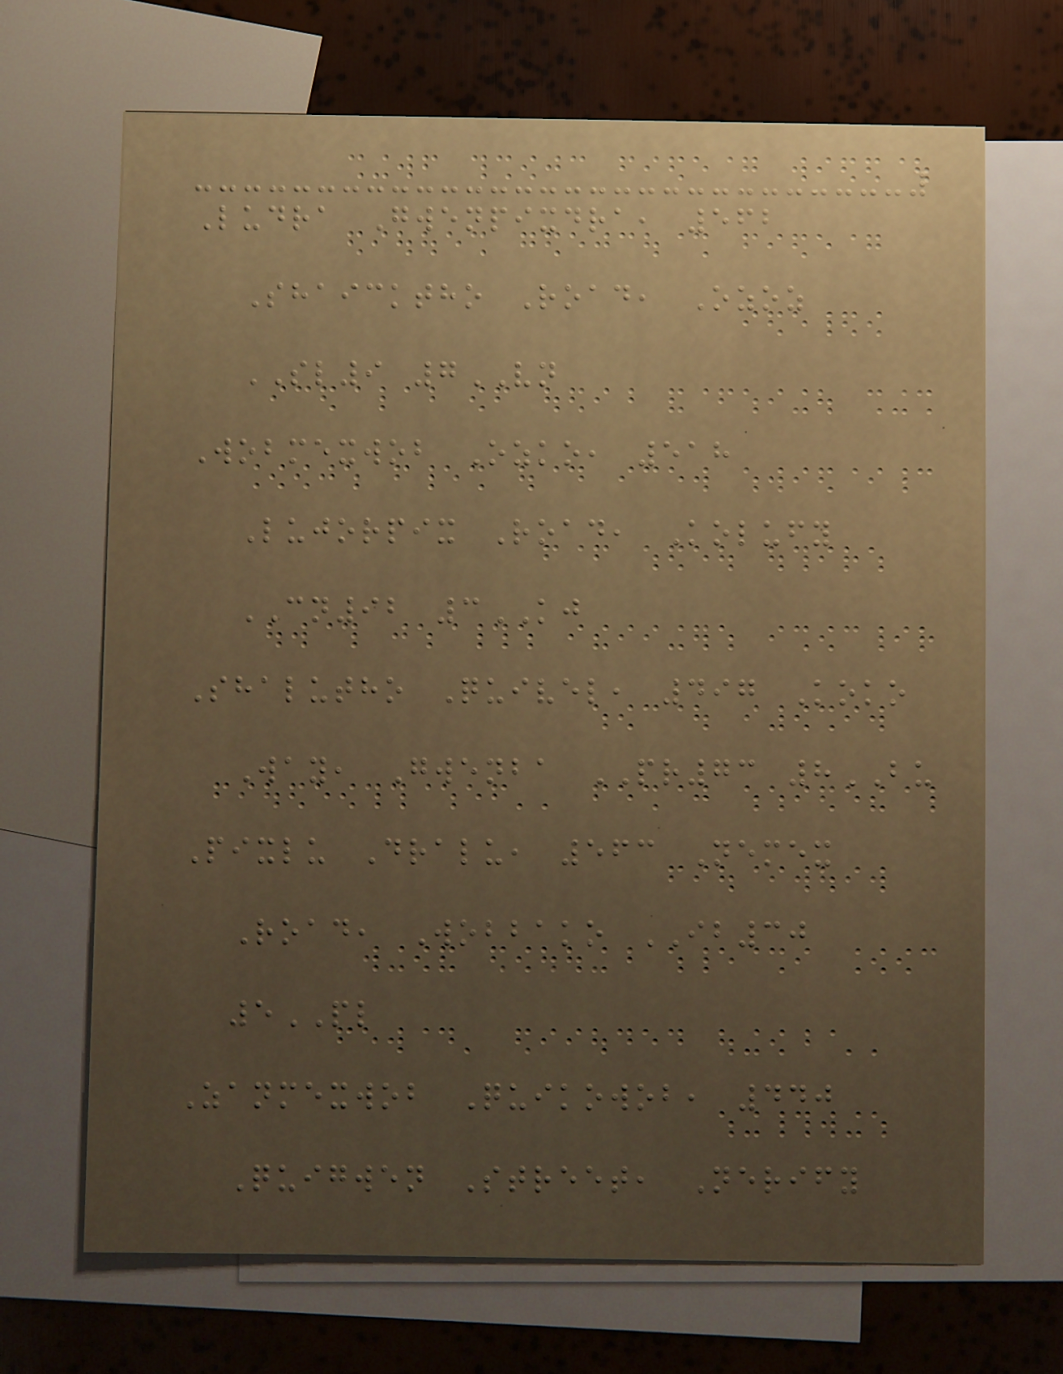Ludra Gwenpixdra, 562
Shaicktho Road, Ozoz
SL9 7VN
Wobmexwob Ozko, 518
Lujorpix Road, Kolufy
CN92 3KJ
Shalutho Quivel, 497 Koko
Way, Gwenba PR73 8BU
Pixlu Dralu, 563 Nemex
Road, Wobbako IB30
5PL
Zanmexwob Quikowob, 440
Quigwen Street, Nerify
